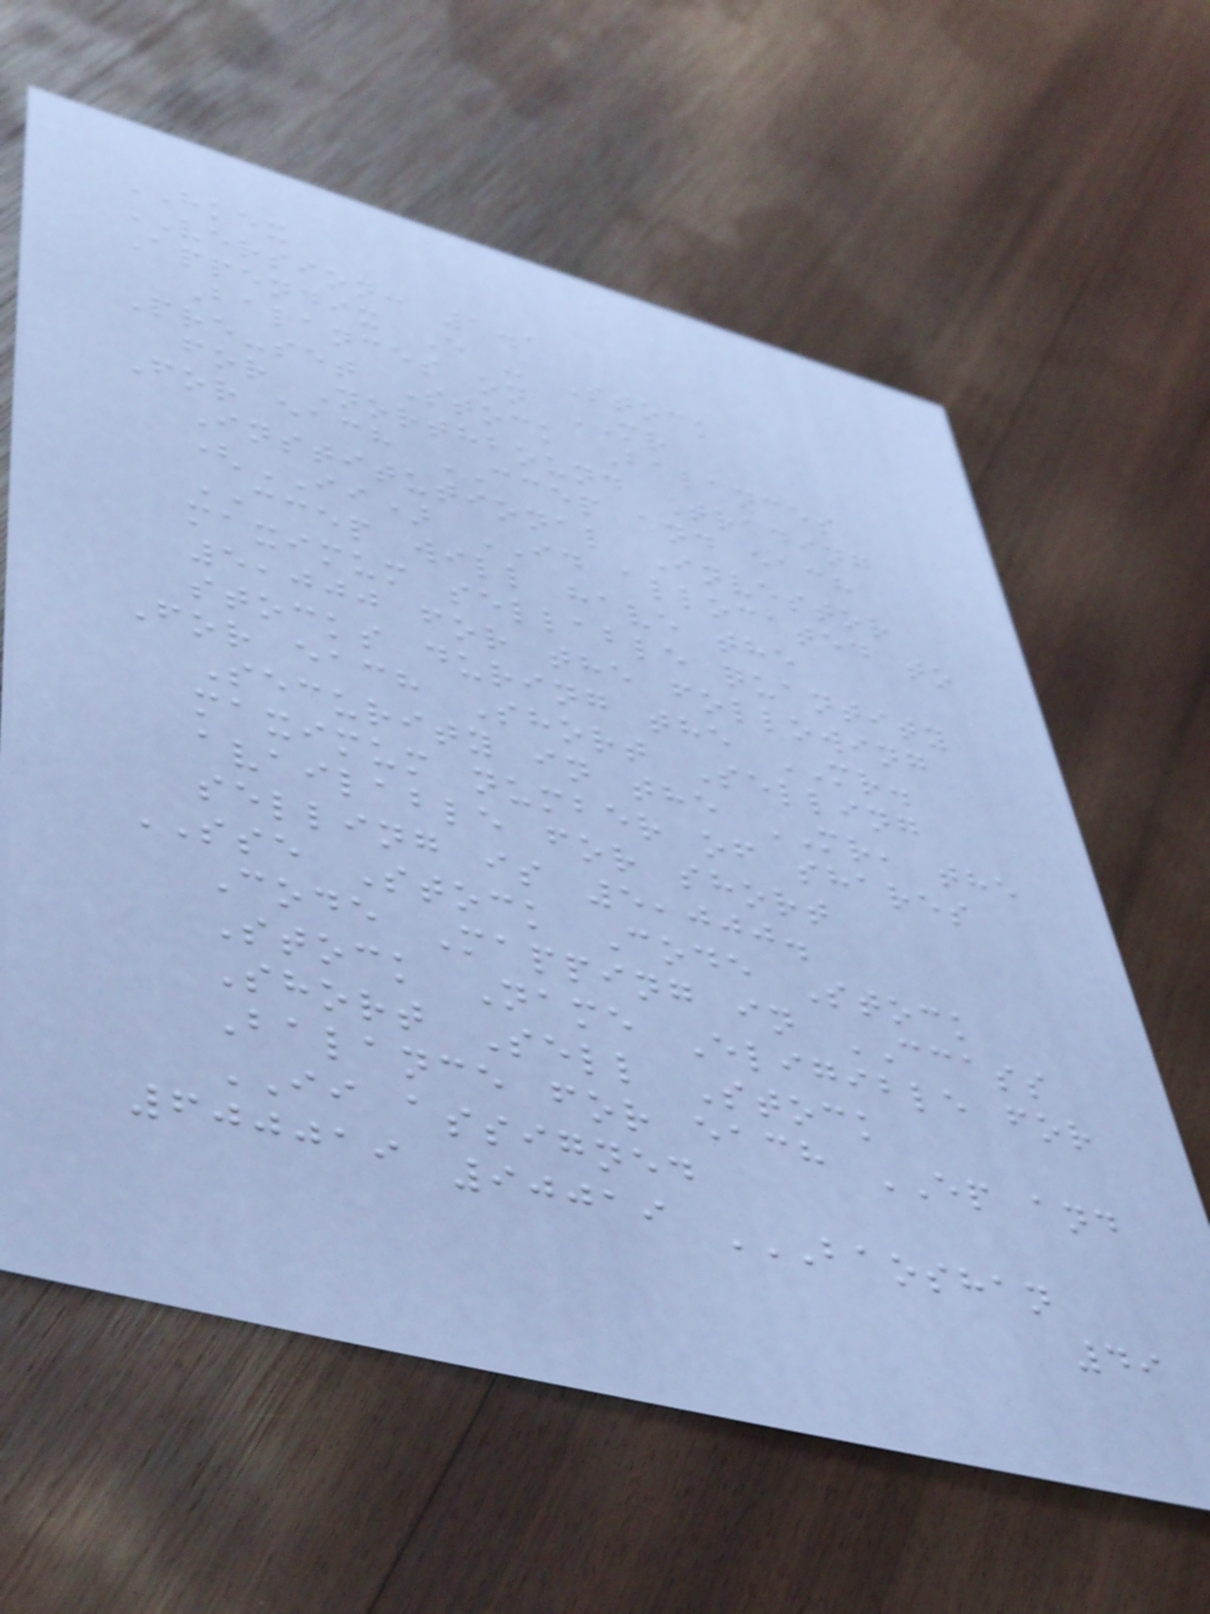HKEX
VERSION: 1.1
Appendix E - Stock
Balances on MR
Pre-set Stock Balances
for Northbound Trading
For each CCEP and each
Institutional Investor
(II) ID allocated to
CCEP will have the
maximum sellable quantity
5,000 for the following
stocks during the MR.
For each Short Selling
Security in the MR, the
maximum number of shares
available for short
selling is 5,000.
SSE Stock Code Stock
Code Mapping in CCASS
Stock Name Eligible for
Short Sell Stock
Balance for each EP and
II assigned
600019 90019 BAOSHAN
49
